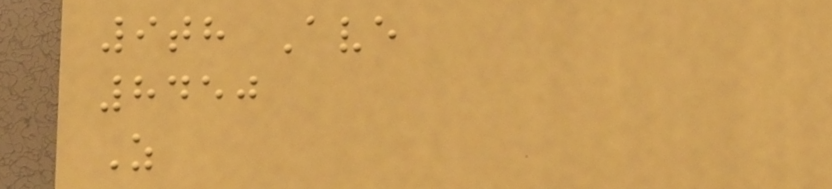9th Ave
8450
Z
